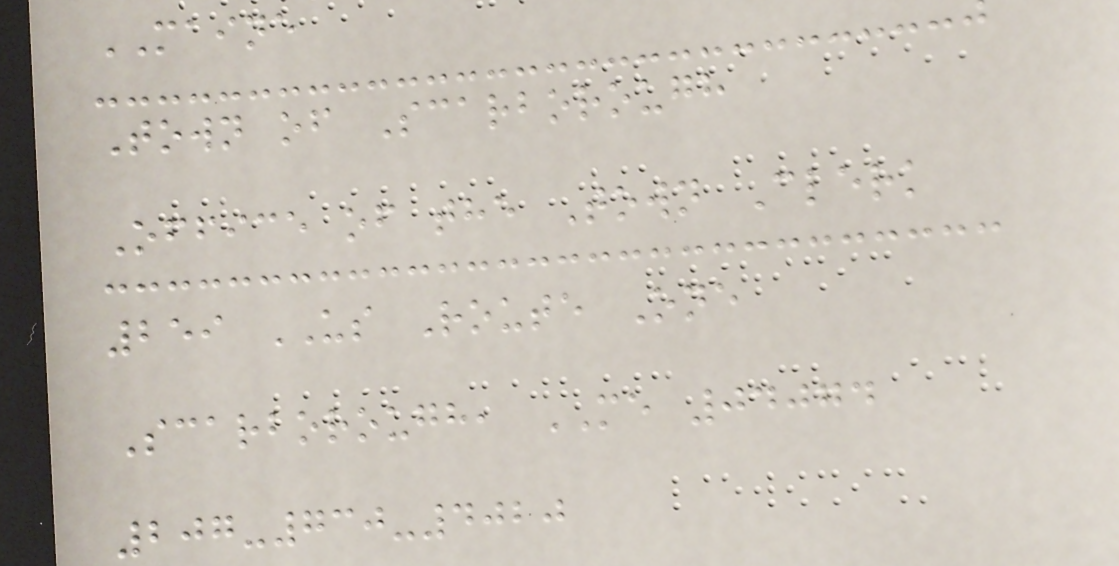MAINE
Town of Scarborough
Office of the Town Clerk
259 US Route One
Scarborough, ME 04074
207-730-4020
